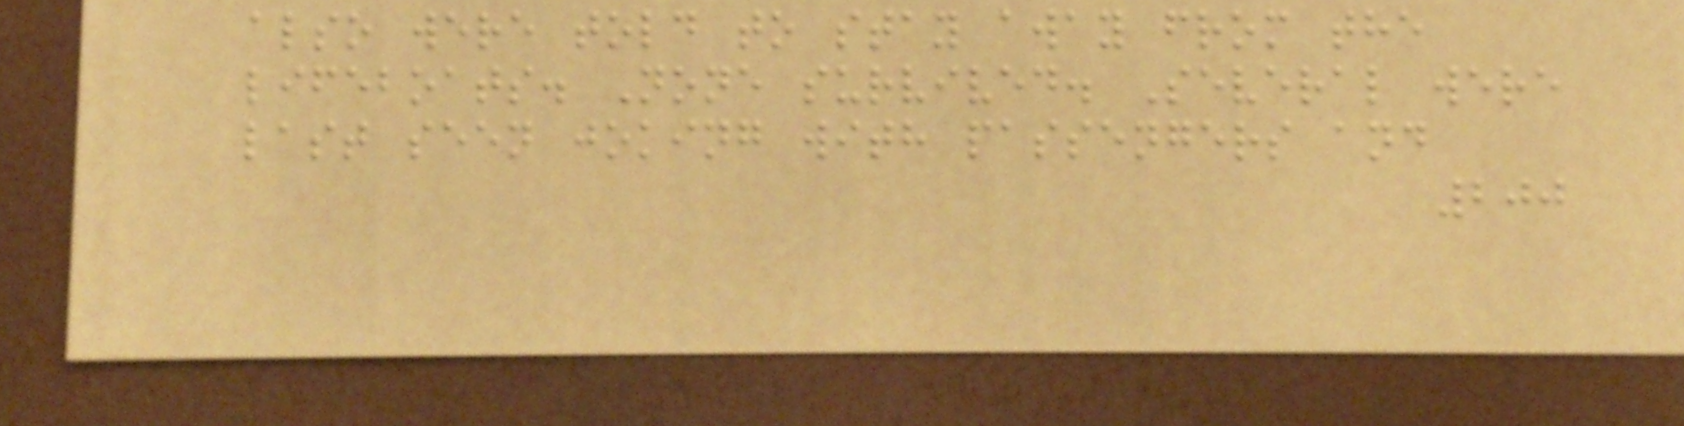also were told to stay away from the
lifeboats. None survived. Several were
last seen joking with passengers and
200
